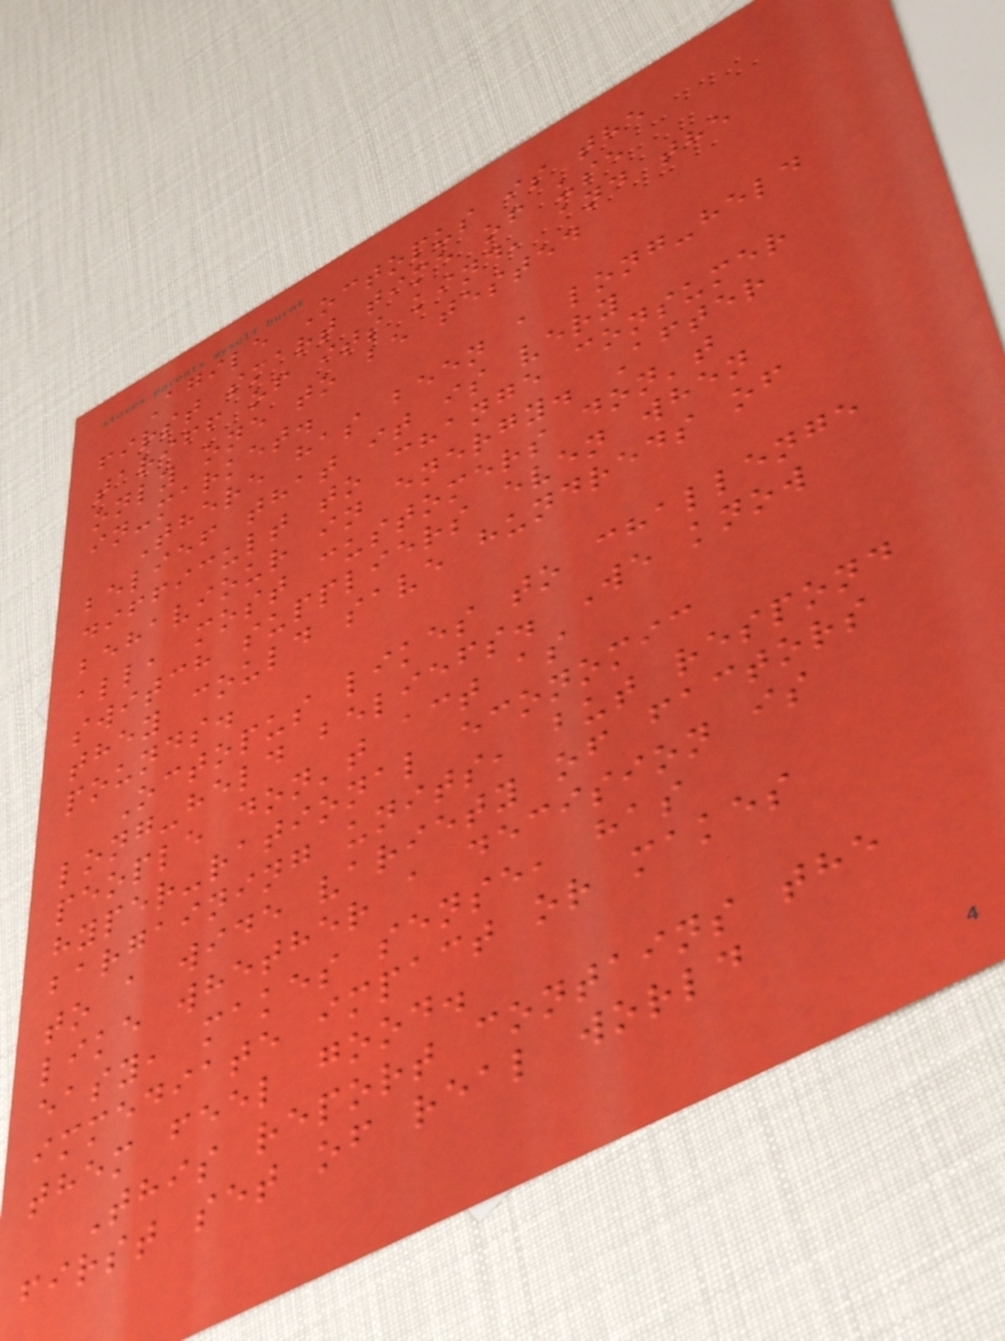Agile Octopus is the
first smart time of use
tariff of its kind, and the
only one to be tested
in-market.
There has been a long-held
belief that it is very
difficult to change consumer
behaviour in energy. After
all, most customers don't
switch suppliers even when
they could save hundreds of
pounds.
Octopus likes to challenge
long-held beliefs. We know
people don't act as
hyper-rational economic
bargaining units, but respond
to a wide variety of factors
like whether a decision is
easy, makes sense, has
immediate impact or makes
them feel good.
This report contains the
first set of real world
